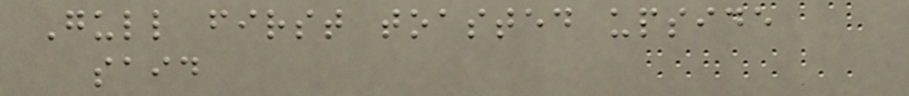Gull first toasted upside
said
